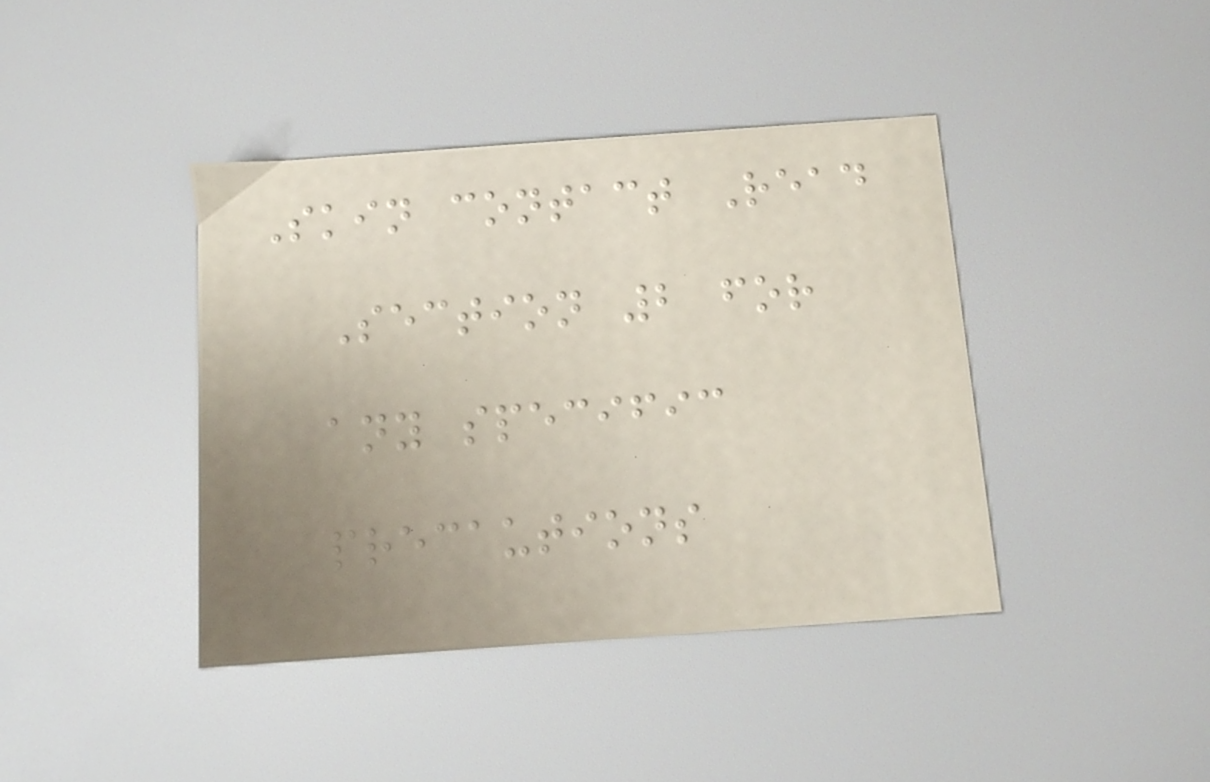Skin contact Read
Section 2 for
any specific
precautions
